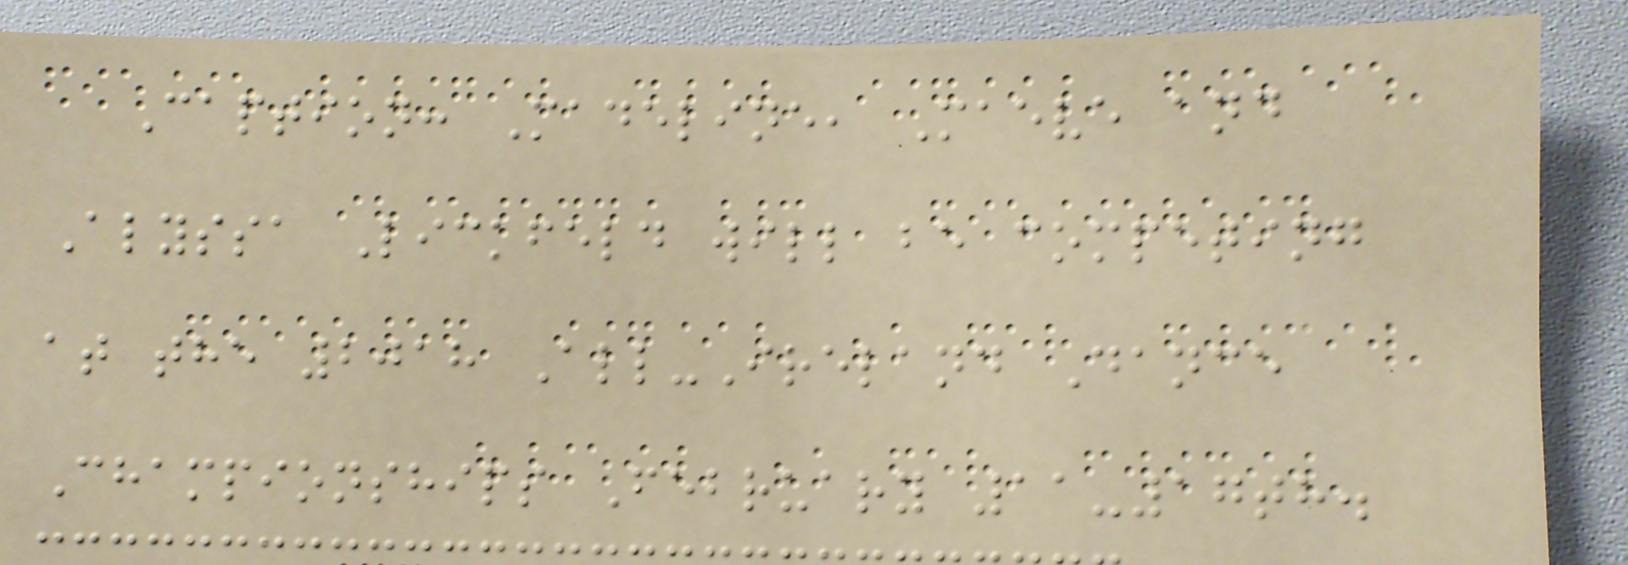Caption: Madeline, Maeve and
Alyssa Lickfeld will be competing
at the 2018 All-Ireland Dance
Championships February 11-17th.
